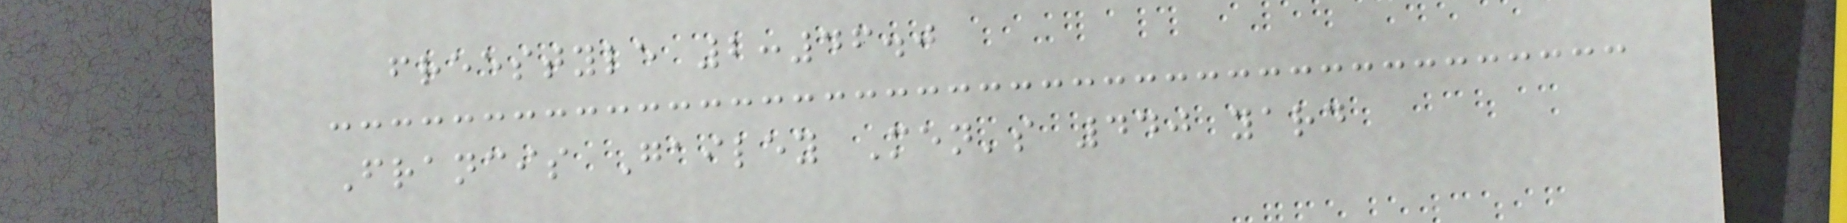freestyle 2:46.0
Francis Gailey Men's 440 yard
